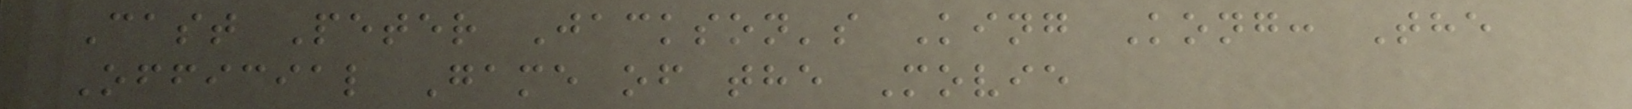Cast Peter Jackson's King Kong: The
Official Game of the Movie
